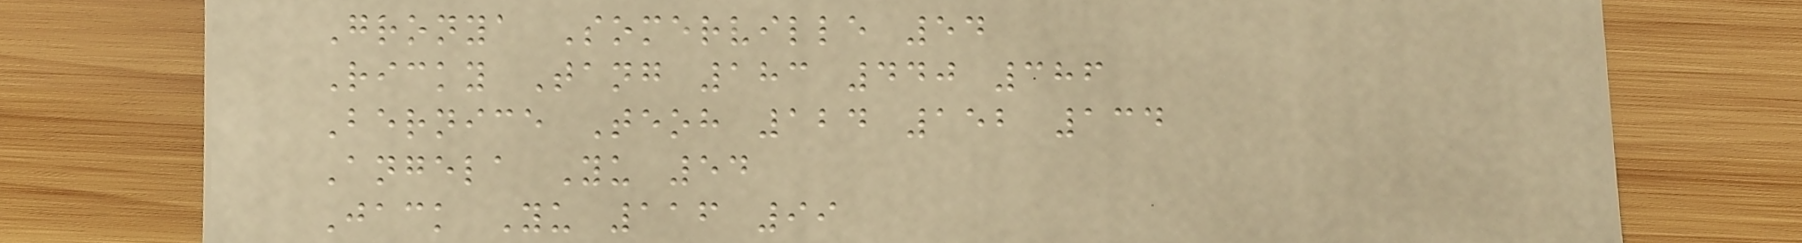Gronya Somerville 54
Ricky Tang 183 440 386
Bernice Teoh 124 152 134
Angela Yu 54
Jack Yu 116 99
